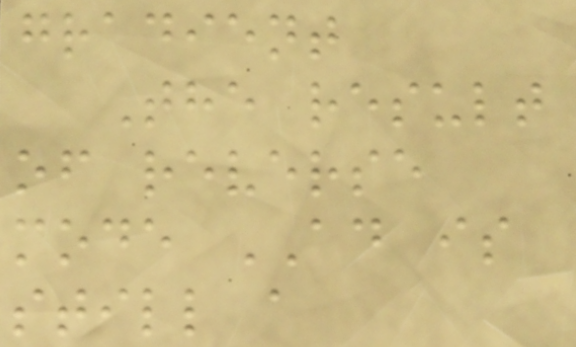gradient
The result
of reverse
mode AD is
still a
